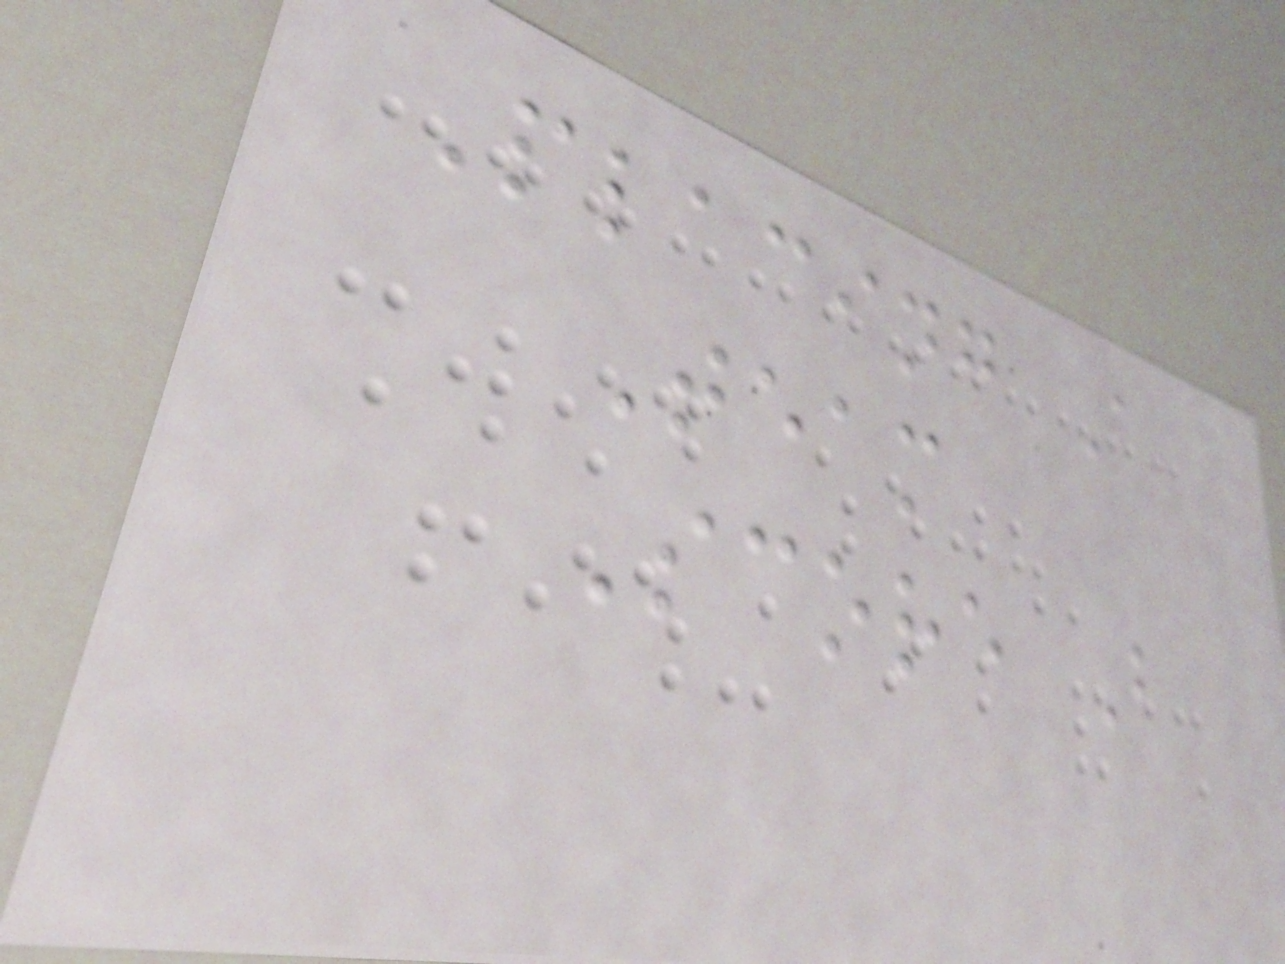Placing A
Team
Score B
